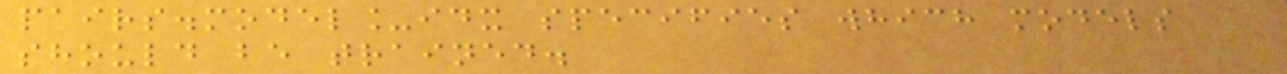pairs.model_idx specifies which models
should be trained.
